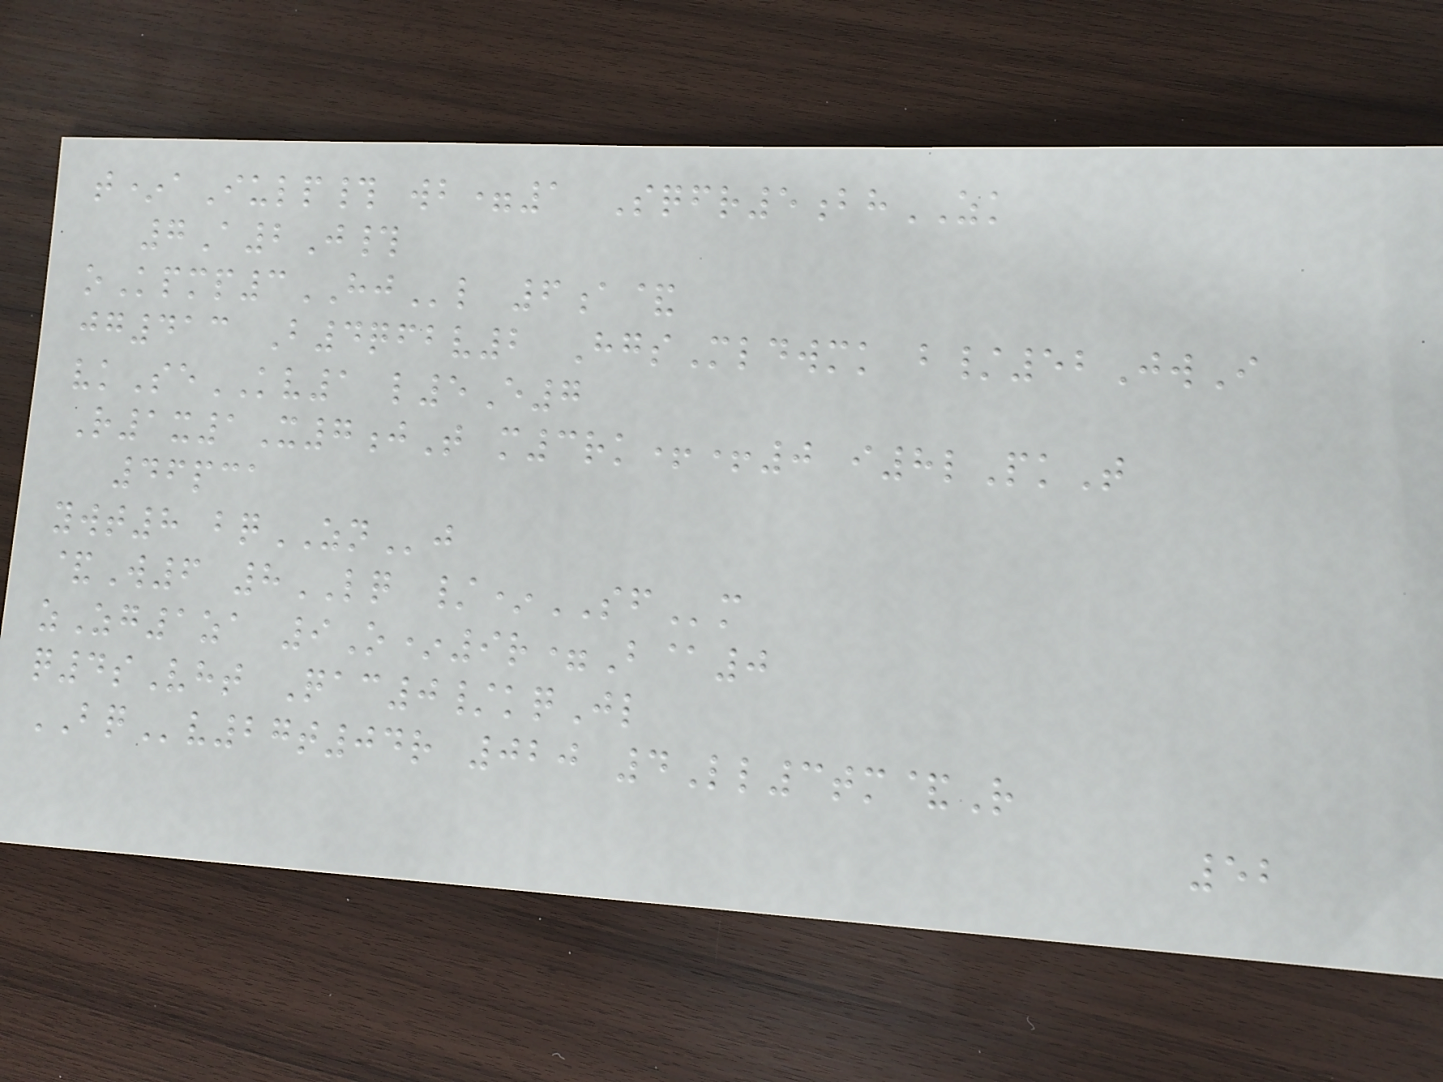t*aIulp# wb=1 Sqfr5bhZK
7A2J#
oKpmp3HJl 6a&
jg413 B4qfbv2 HgsMldwmk b/52JwI
vkSeKV1 l5E7
R1x1X7jT m3rk++0 i8lPkT
46pca
ywt8 bqZNj
&W6 8LQ /*SFm
zZg1za 9O*9r=B@0
q4sVht Qac0/kqJl
BQv27t04r 020 4Ll3tm&R
52
